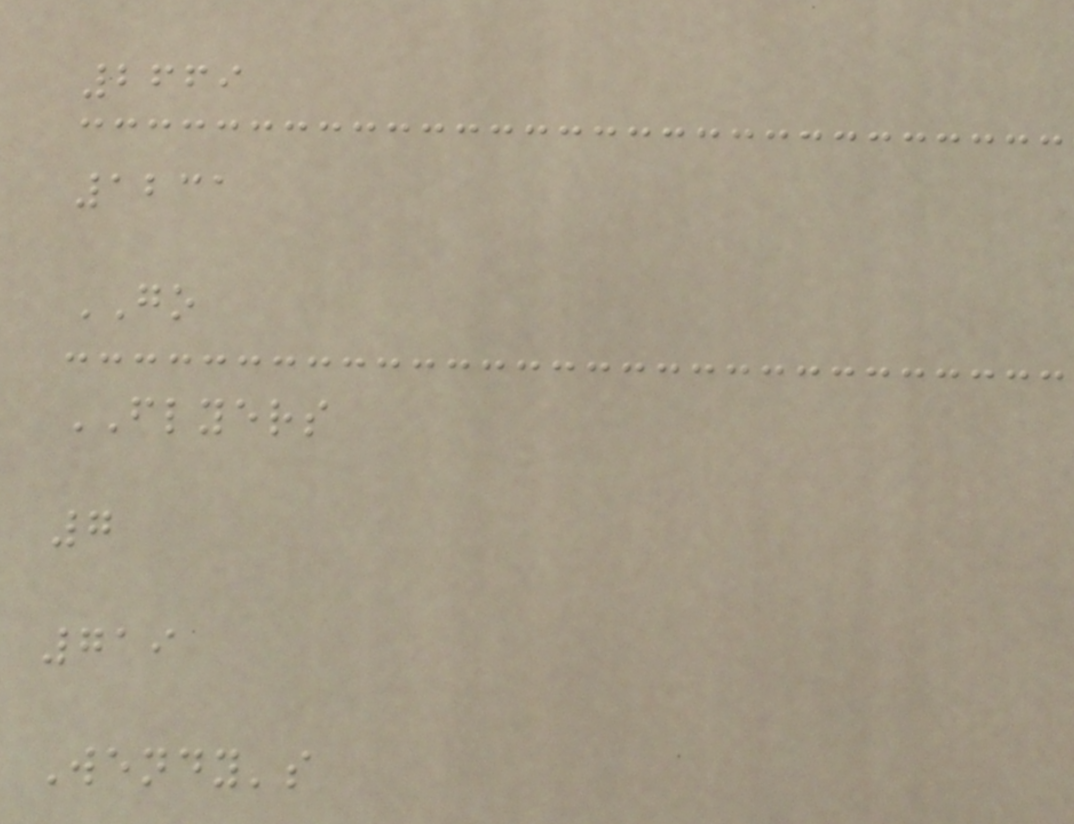2669
1231
GO
FLYERS
7
719
Wendy's
